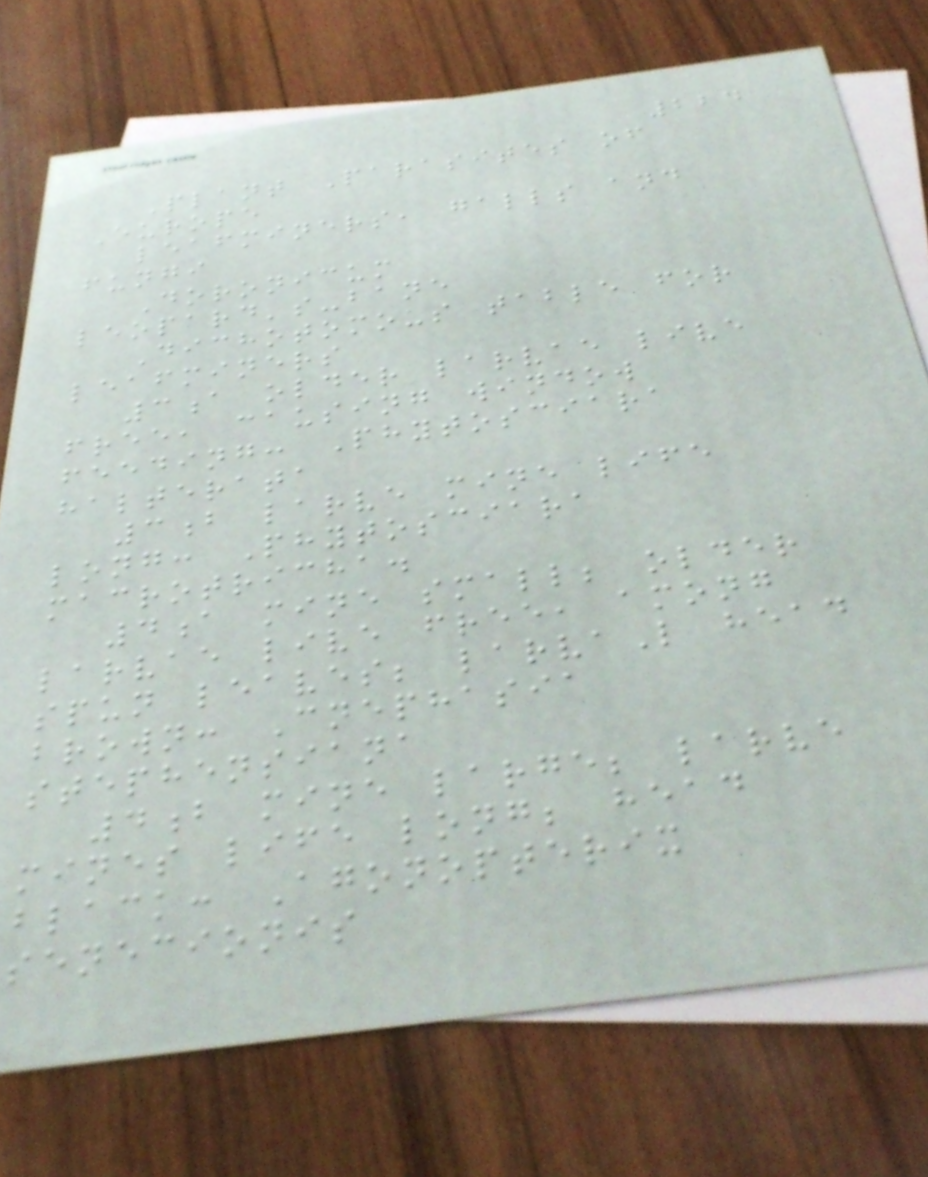224
Plant Parasites of
Europe
leafminers, galls and
fungi
Doronicum
leopard's-bane
Dichotomous table for
leafminers
3a older larvae live
free, causing window
feeding: Phytosciara
halterata
3b larve mine life
long: Phytosciara
macrotricha.
4a mine small; older
larvae live free, among
spun leaves; larvaL head
brown: Cnephasia
stephensiana
4b mine large; larve
mines life long; head
black: Agonopterix
senecionis
